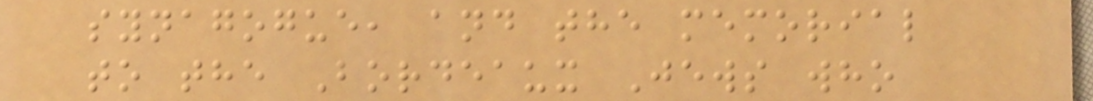synagogue, and the memorial
to the Bordeaux Jews who
